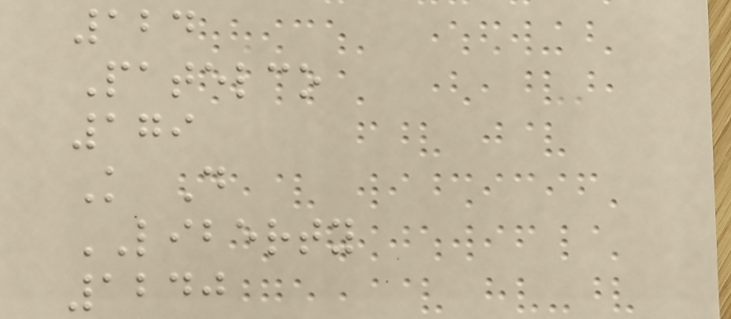124
Patelco
179
K D
LIBERTY
1240
